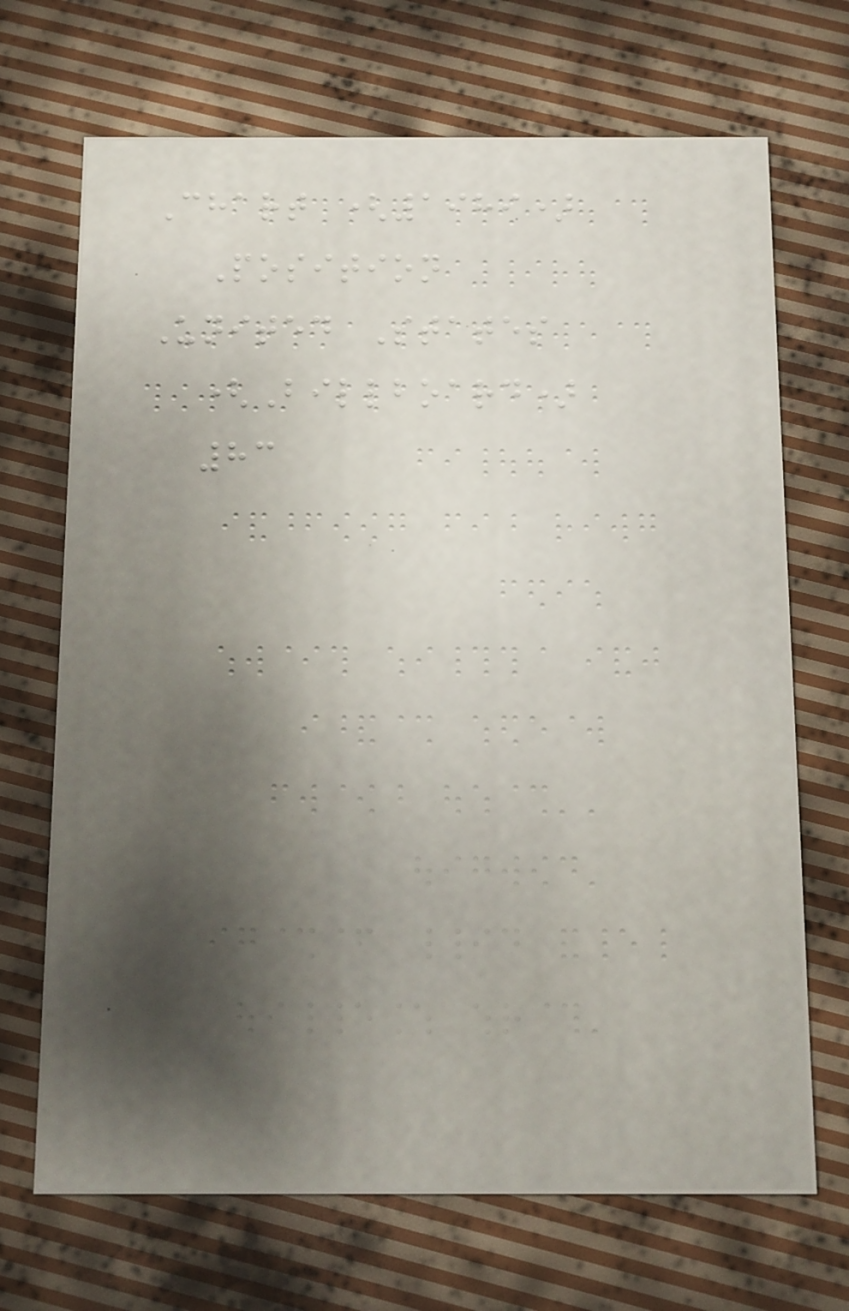Chart (1989)
Position
United States
(Billboard)
83
